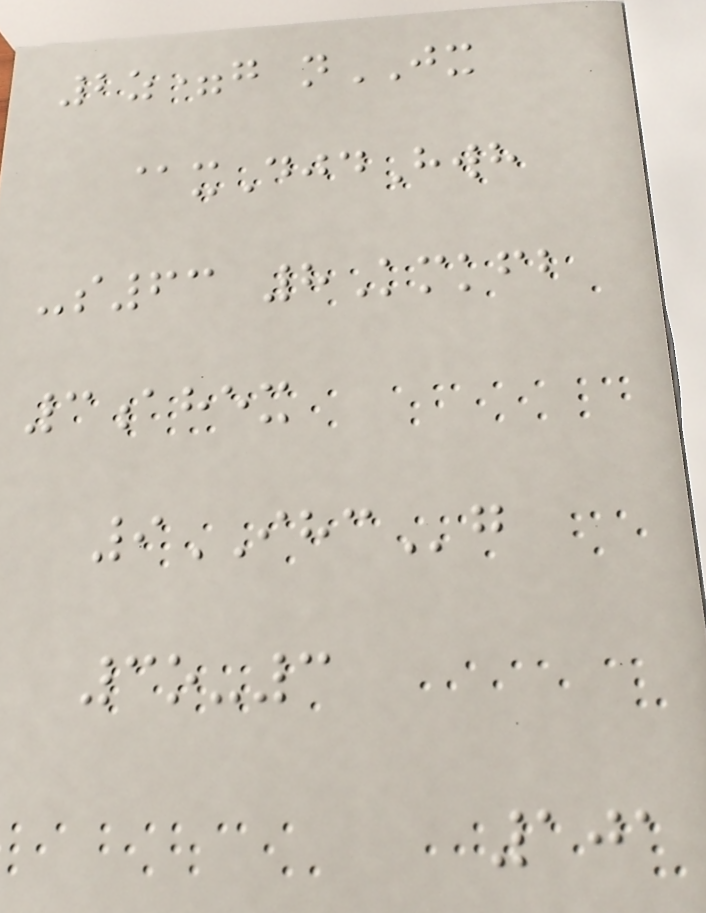2z=g nJX
@xDjdHwh
-s63 8Kmkfb
3ahex
9IHCg
3o-3
101
